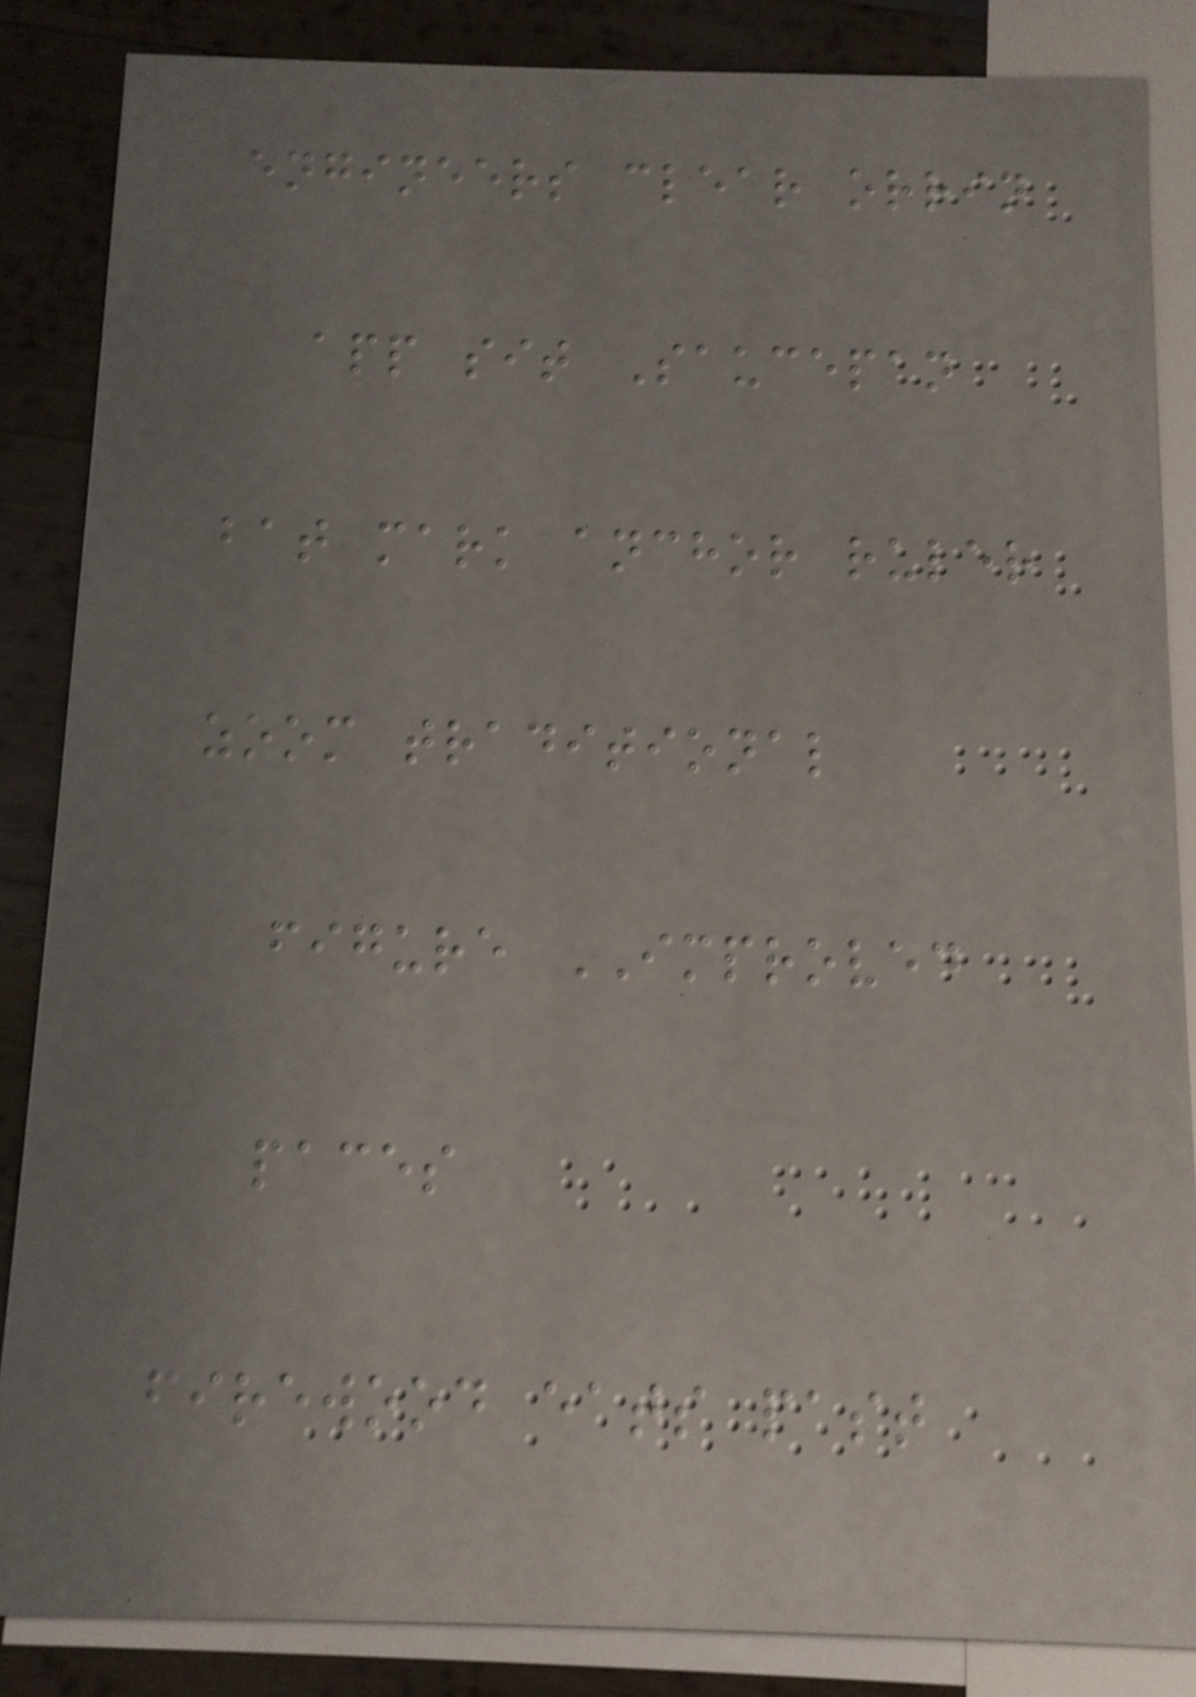engineers clear orrin
app sit Saucepan
bat mark anchor ruler
zoom traditional
figure IMPROVED
paces
firewood eats past
